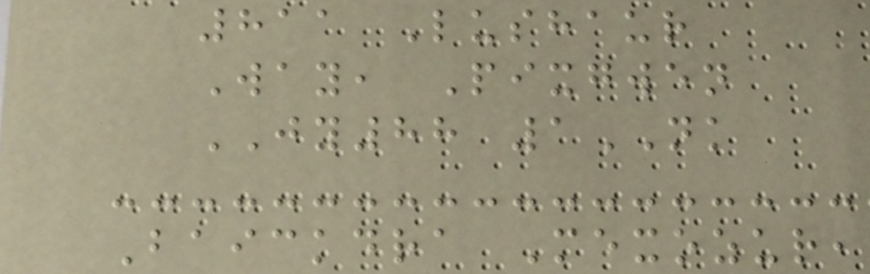811 Lushaur
Way, Pixgwen
JY88 1NK
Baickdra Mexozur,
